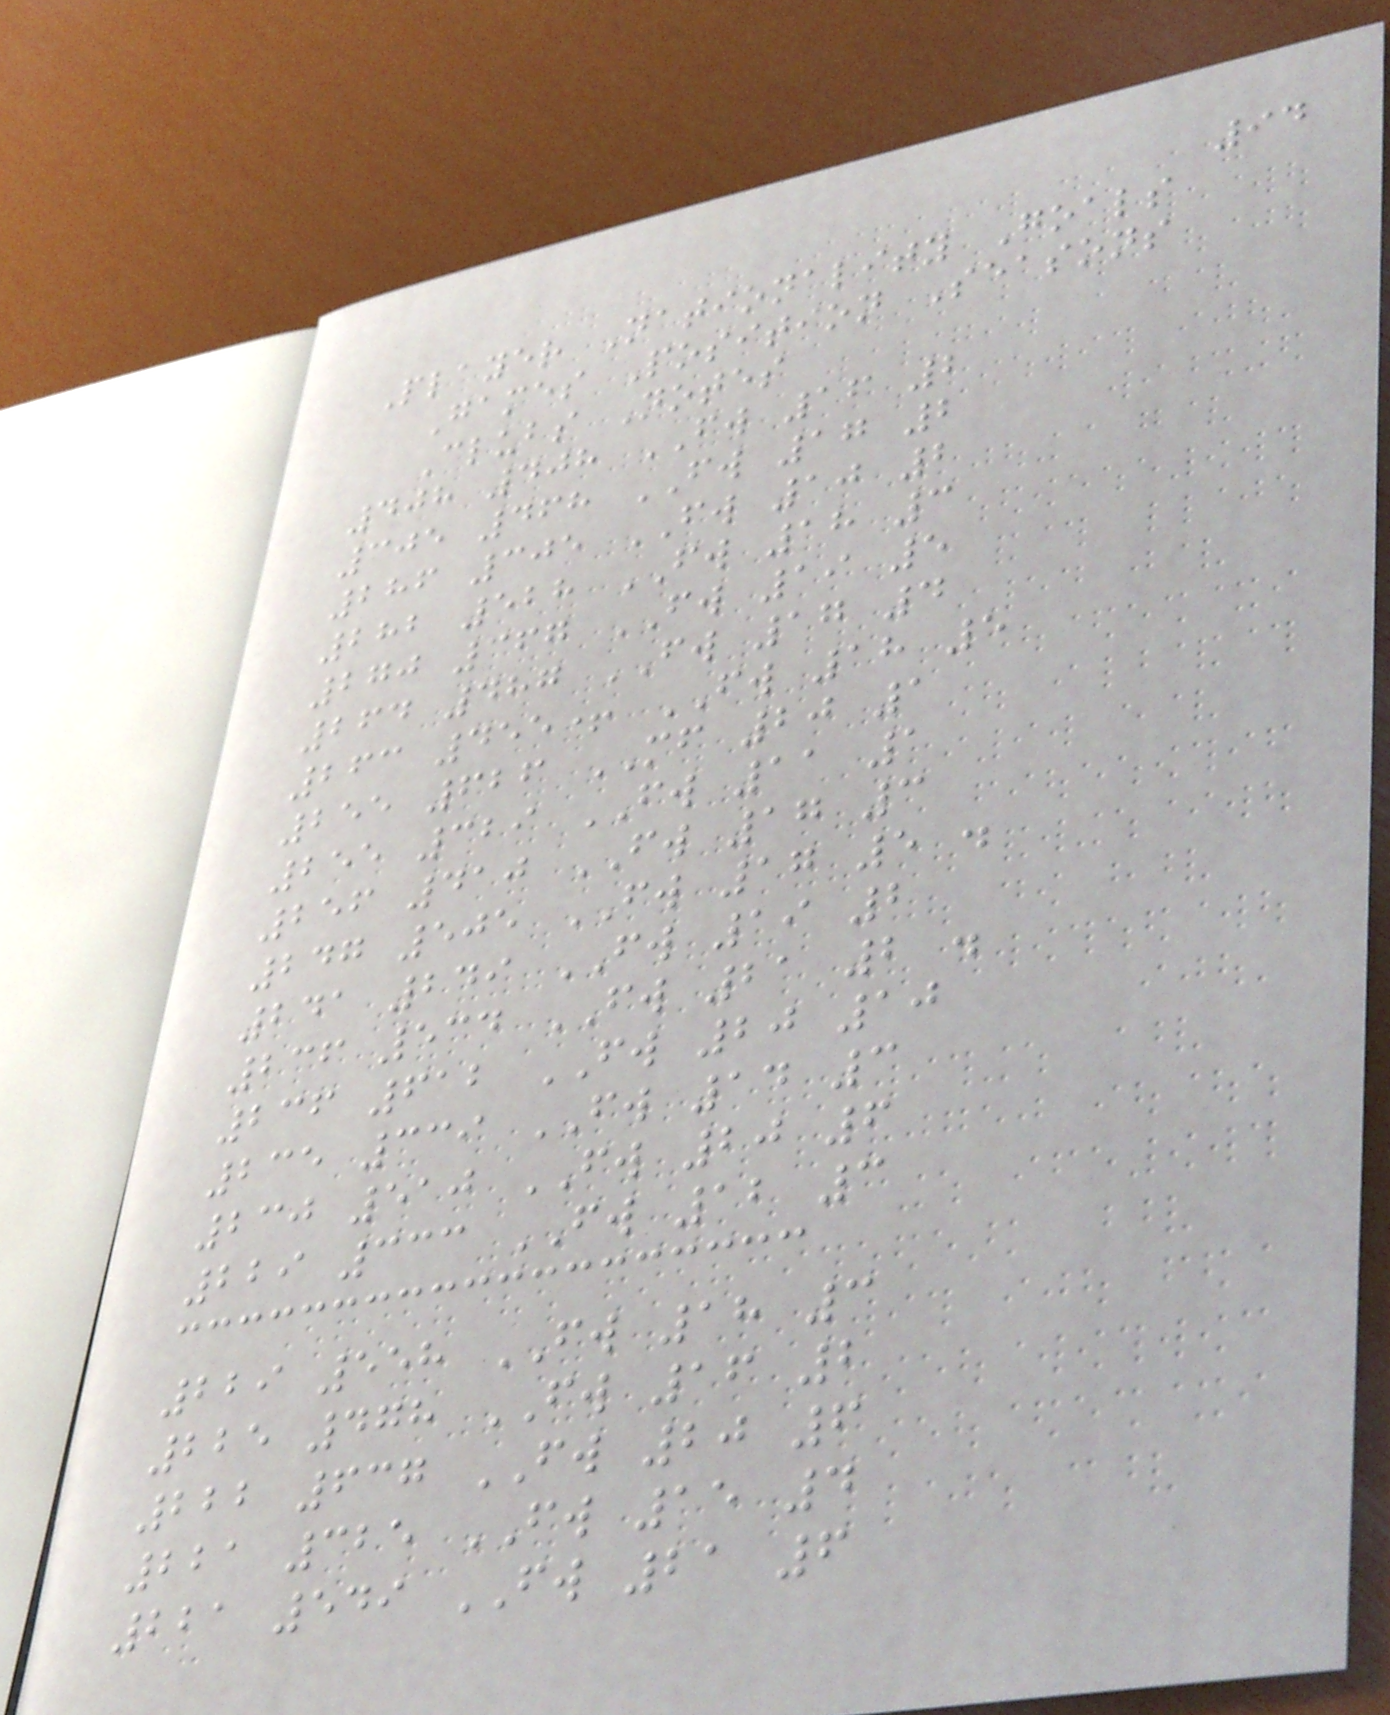94
Player Nationality Goals
Games Position Seasons
Clubs Notes
408 408 FW 16 2
305 468 FW 17 2
286 305 FW 10 2
282 528 FW 18 3
270 367 FW 19 5
264 487 FW 17 4
263 455+ FW 18 5
255 626 MF 20 1
255 329 FW 11 1
256 410 FW 17 3
247 505 FW 17 5 .
241 249 FW 19 2
236 534 FW 21 2 .
236 612 FW 20 10
235 339 FW 14 3
230 510 FW 20 6
229 333 FW 12 3
229 558 FW 18 3
225 478 FW 16 2
222 637 FW 20 6
221 325 FW 15 4
221 549 FW 21 6
